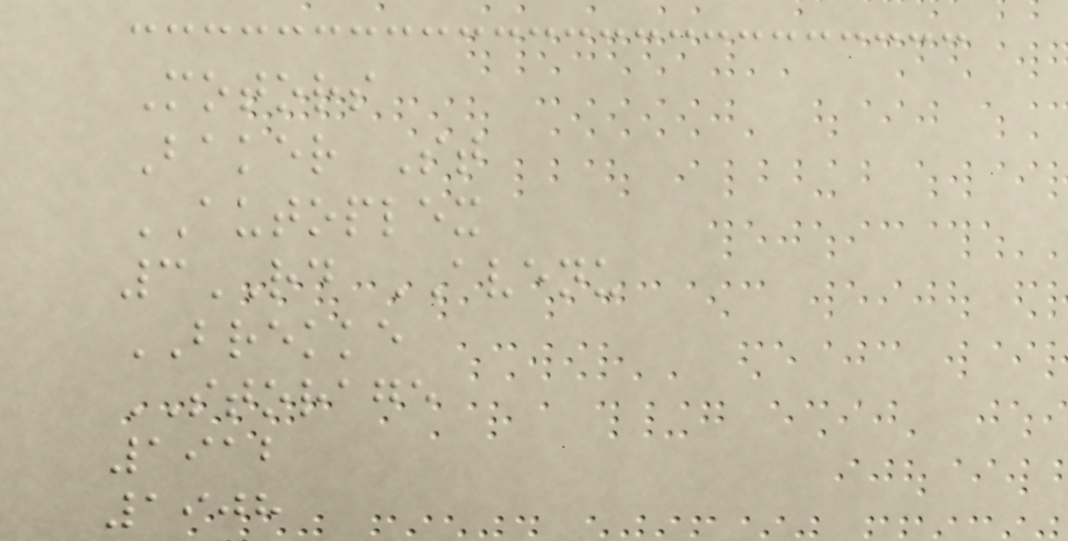Motors
Baker St
AUTOPLEX
3RD AVENU
BREKKE
STORAGE
1912
1908
